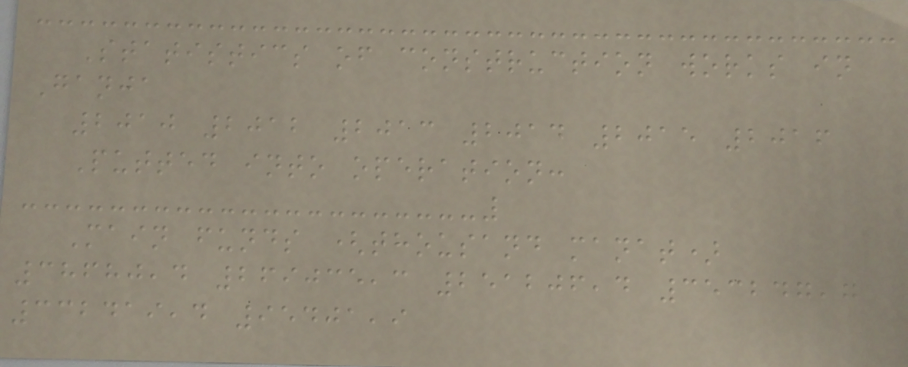Statistics of construction works in
Ganja
2010 2012 2013 2014 2015 2016
Putted into operation:
Main funds (thousand manat)
38680,4 269035,3 251206,4 353247,7
332419,4 95401,9
